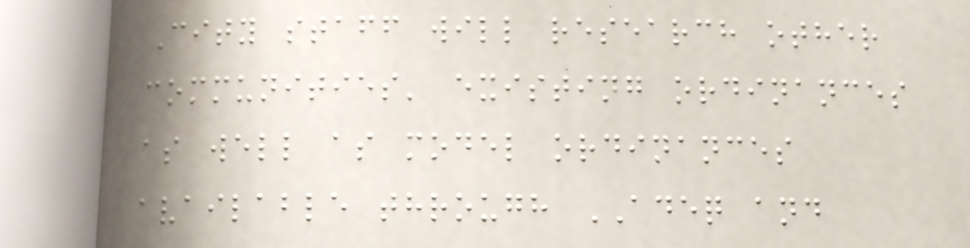City staff will research other
communities' existing ordinances
as well as model ordinances
available through ADEQ and
